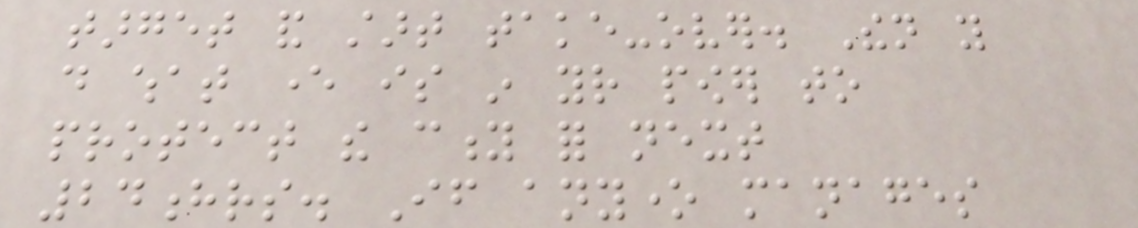target and start take-over. Then you
do what ever is in your power to
protect the city for next
24hrs. If anyone manages
